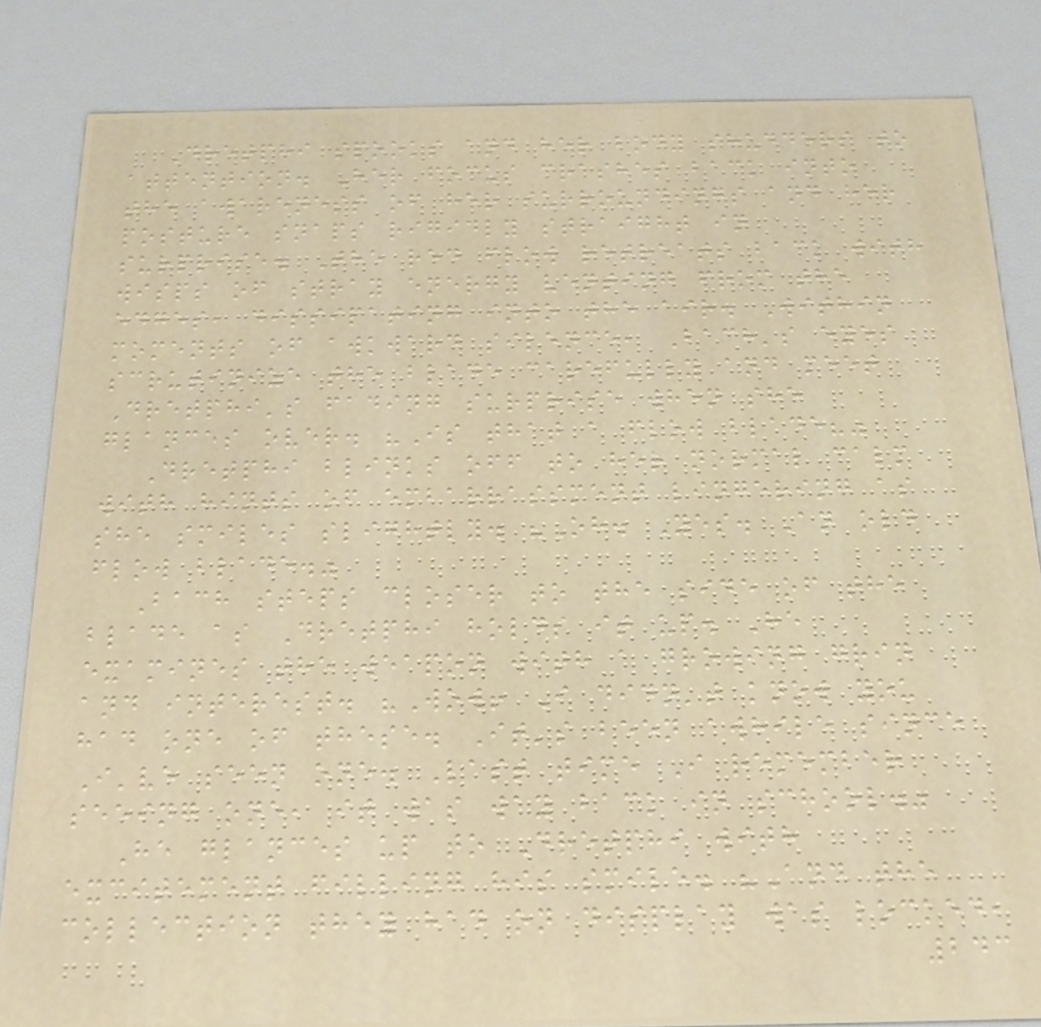Dretphi spooks and her body shudders to
attention. Her focus crashes back into
the awareness of her surroundings and her
posture snaps rigidly straight in
surprise. The red flow retreats back with
wisps of stray energy venting from the
edges, dissipating into the air. Within
moments of awkward silence, Bach's eyes
scrutinize the blade carefully and meet
Dretphi's fading surprise when she
glances over. "Is that a flow blade?"
Dretphi blinks off to her normal calm
with hints of embarrassment lingering as
she smiles slightly. "Oh. Yes. An old
flow blade."
Bach steps closer to the side of the
blade as Dretphi holds it up. He
examines the weapon with a growing grin
and interest. "Wow! I didn't know you
had one of these. It's been awhile since
I've seen one. Last time I remember
seeing one, it was way back in school."
He glances up to Dretphi with
excitement filling his smile. "And the
collection they had on display was locked,
243
